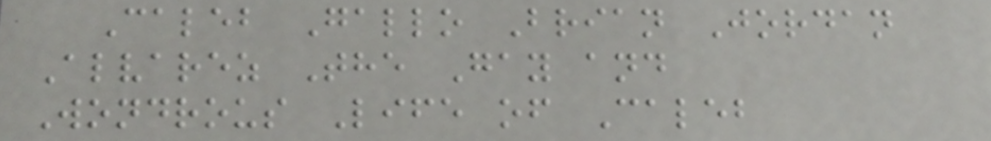Caleb Gallo Brian Jordan
Alvarez The Gay and
Wondrous Life of Caleb
